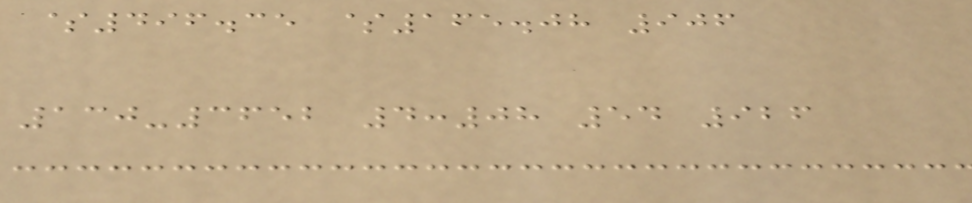$496.35 $165.08 906
130-3652 4:08 54 926
